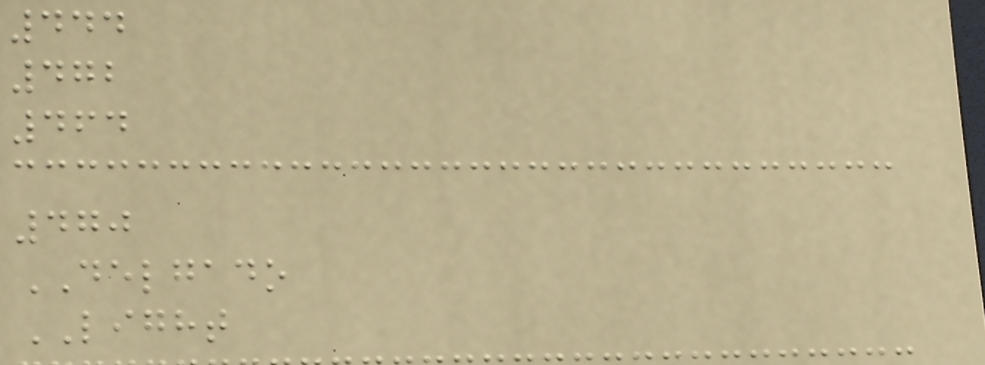444
472
464
470
DELGADO
LIGHT
